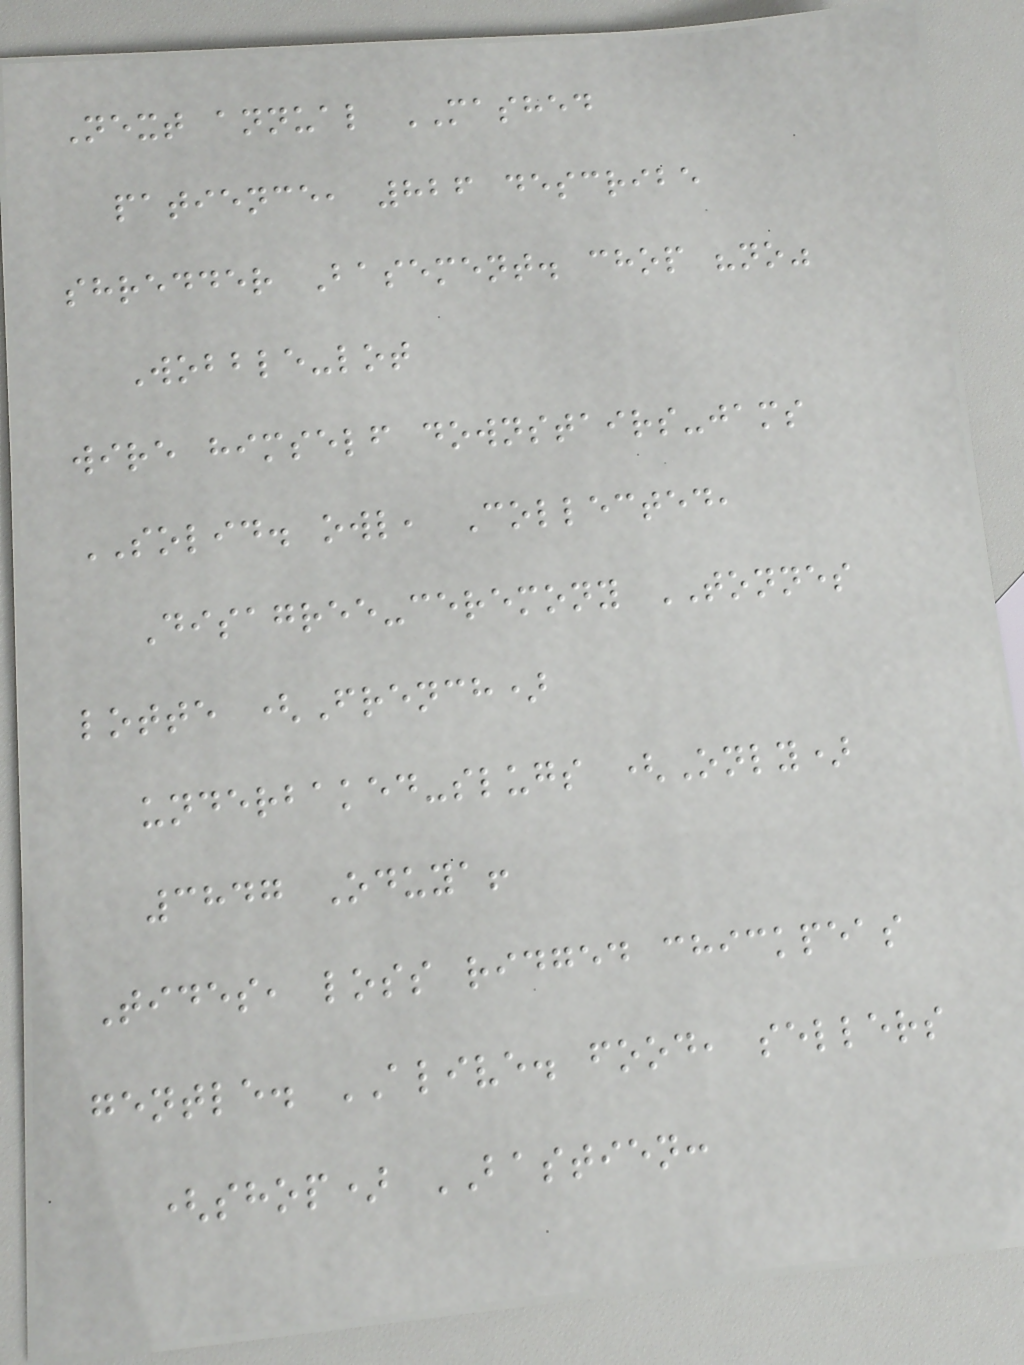Next annual MASHED
patience, 826 describe
shredder Basement. chop "no"
Wobble-lot
wire himself downstairs-jams
SOLID. owl, Collected,
Disagree-ceremony TONNES
lotte (French)
underbaked-slugs (Only)
3847 Oduya!
Tides, loss ridged chickpeas
gentle. ALIVE. food, sellers
(shop) BASTIEN:
